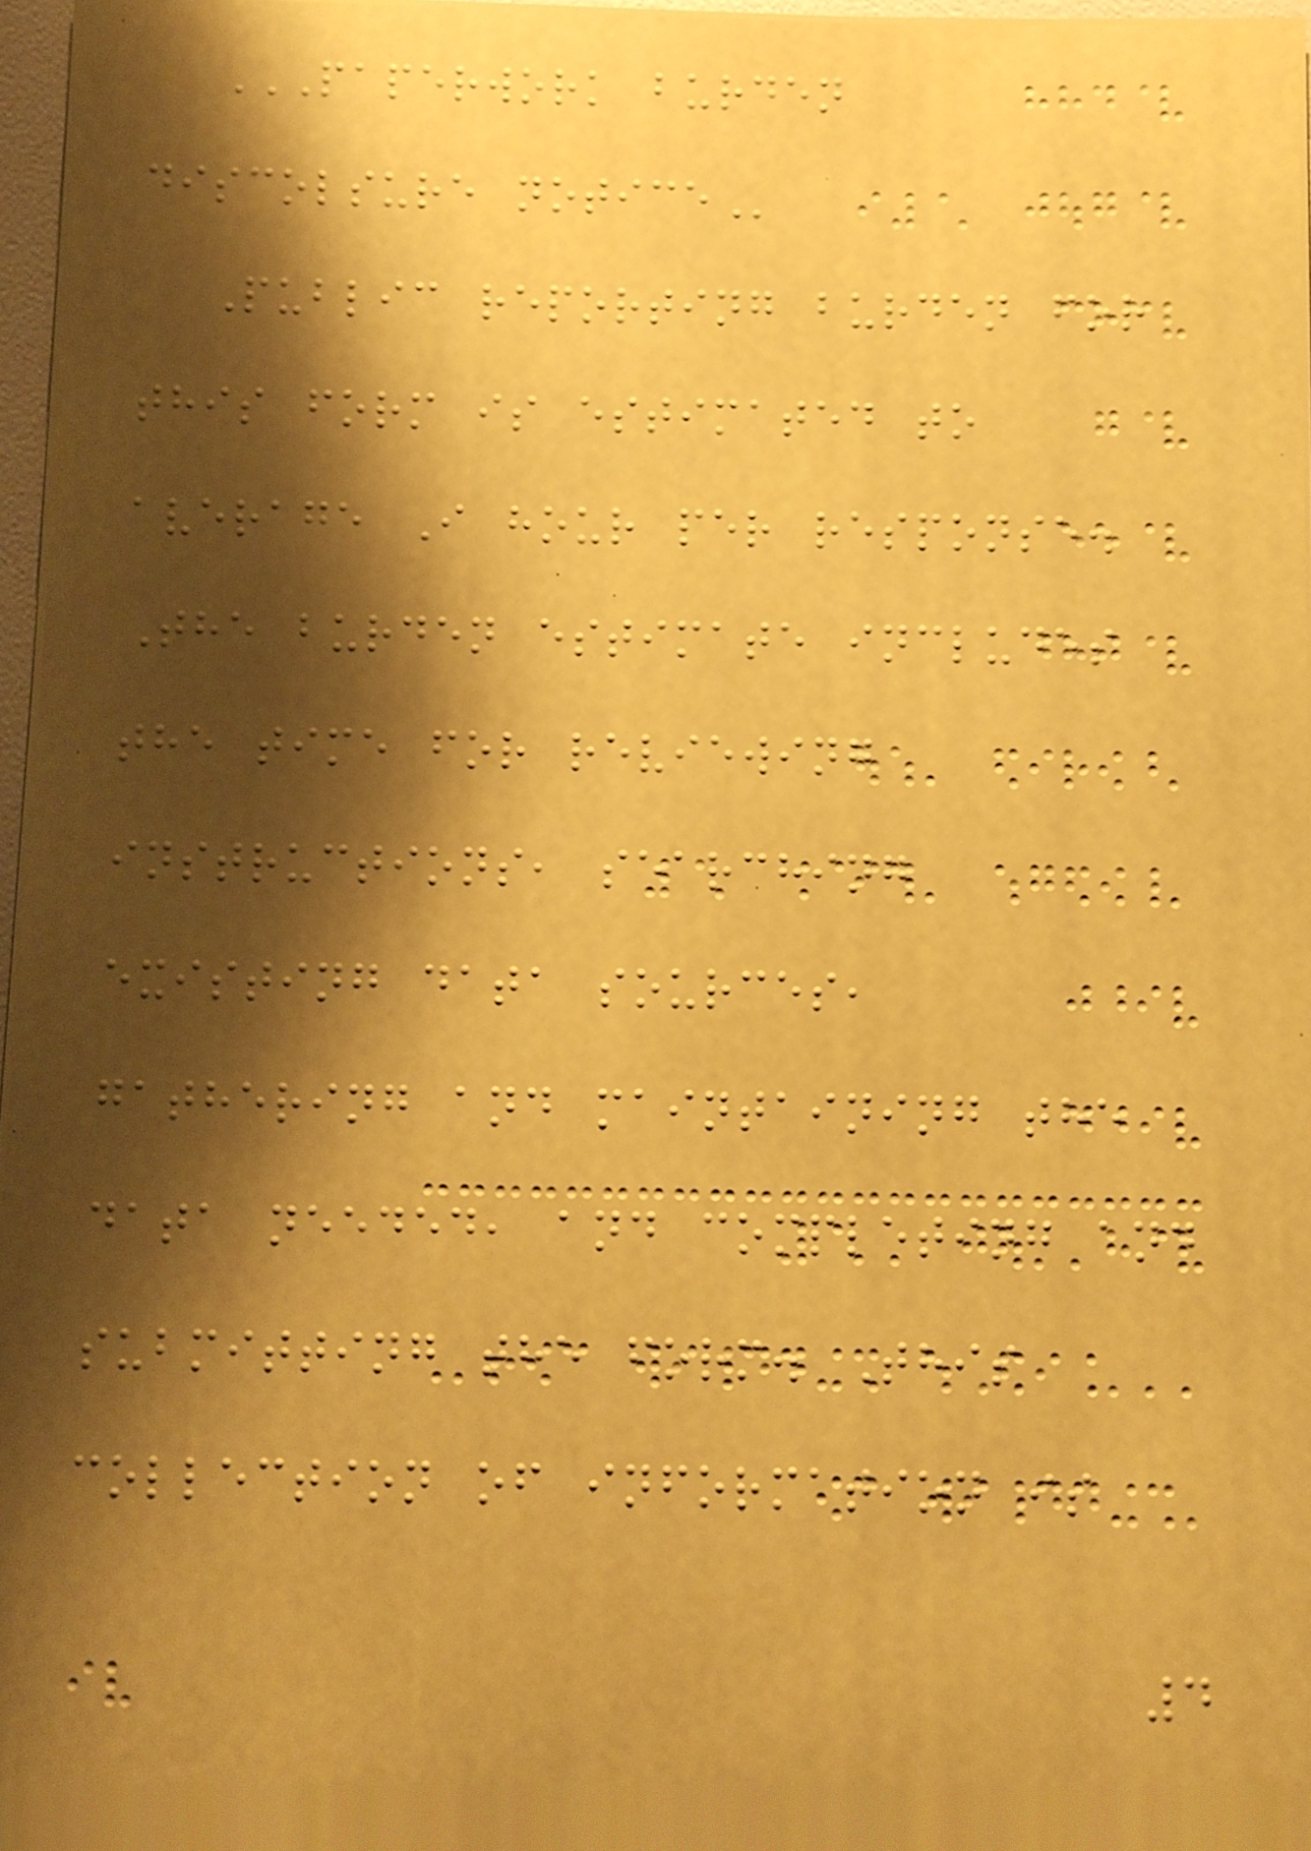PAPERWORK BURDEN
DISCOLSURE NOTICE
Public reporting burden for
this form is estimated to
average I hour per response.
The burden estimate includes
the time for reviewing
instructions, searching
existing data sources,
gathering and maintaining the
data needed, and completing and
submitting the form. This
collection of information is
4
